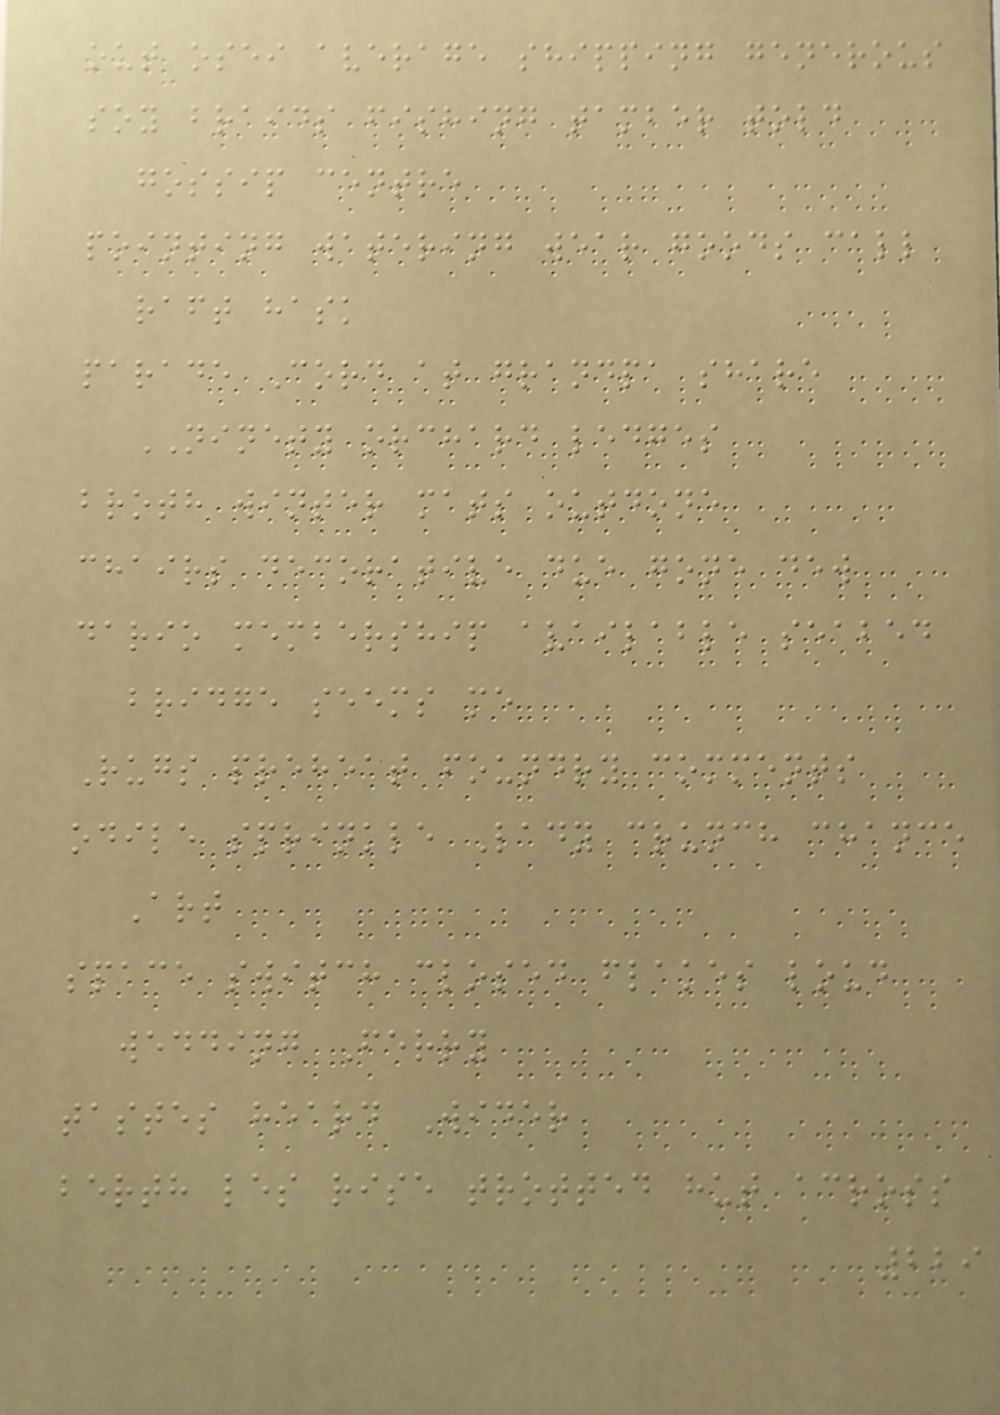out osei average shipping generous
soy braids fishing tamber told
gossip centre
pointing watering wear goods call
raft hask
parade Cord at grandpa share
NINETY orchard ledges
broth winter mats outdone
chairs decorative due gone dew
dario membership available seabed
bridge seems me
Rugs preheat foundry comments
odile sprinkle Lady crunch chance
Art
space switch closed flakes loud
wedding Ferry
tastes heard Wider
berth les rise trotted hut across
229
